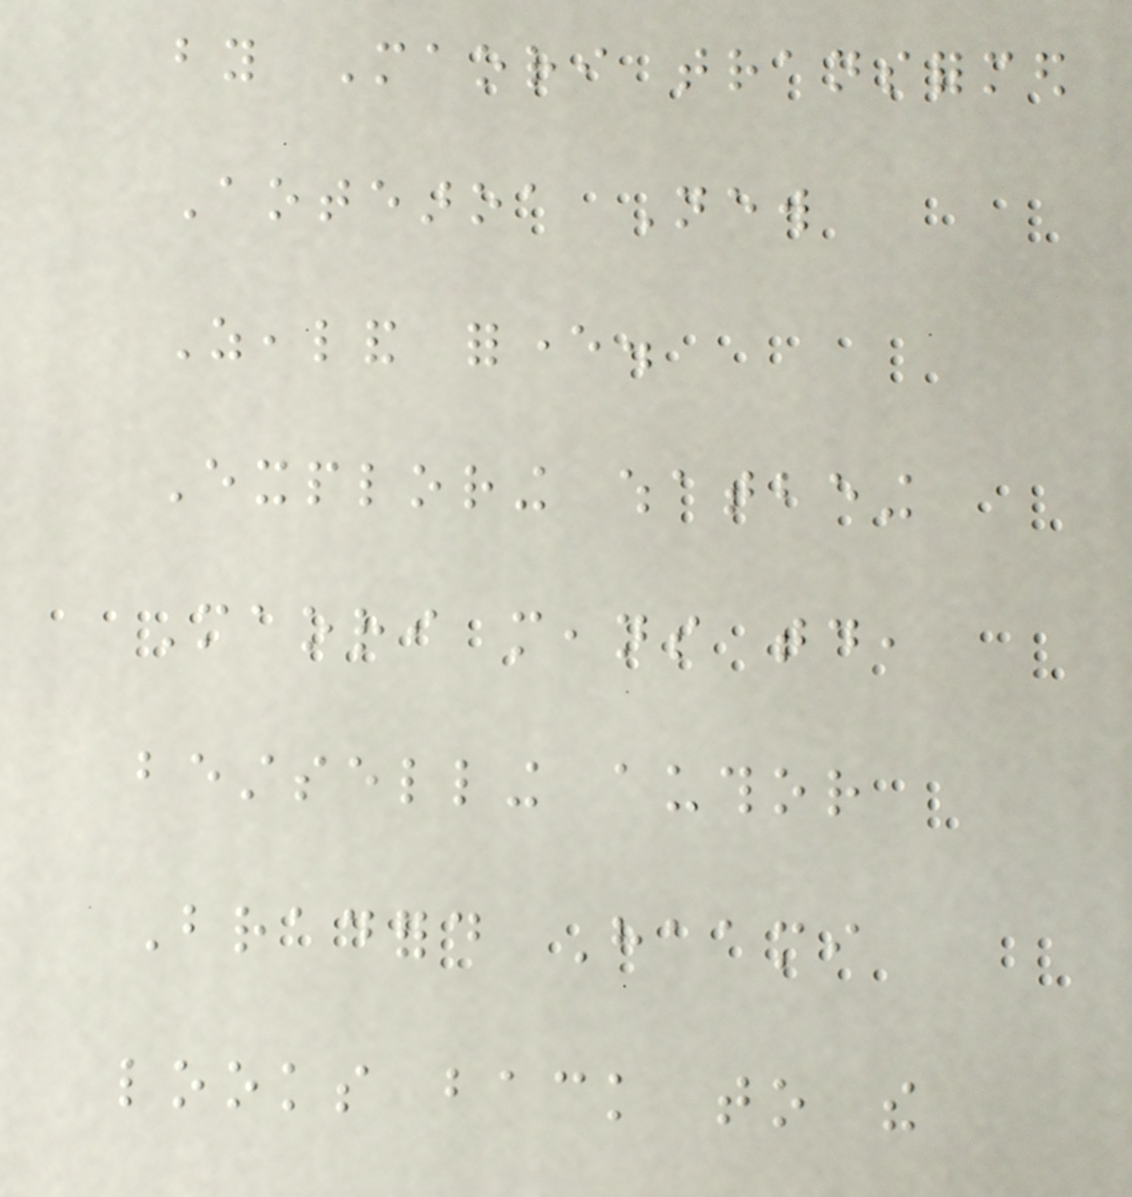by Maori transformed
Aotearoa New
Zealand forever.
Exploring whatbeing
Maori means today,
bestselling author
Bradford Haami
looks back to the
